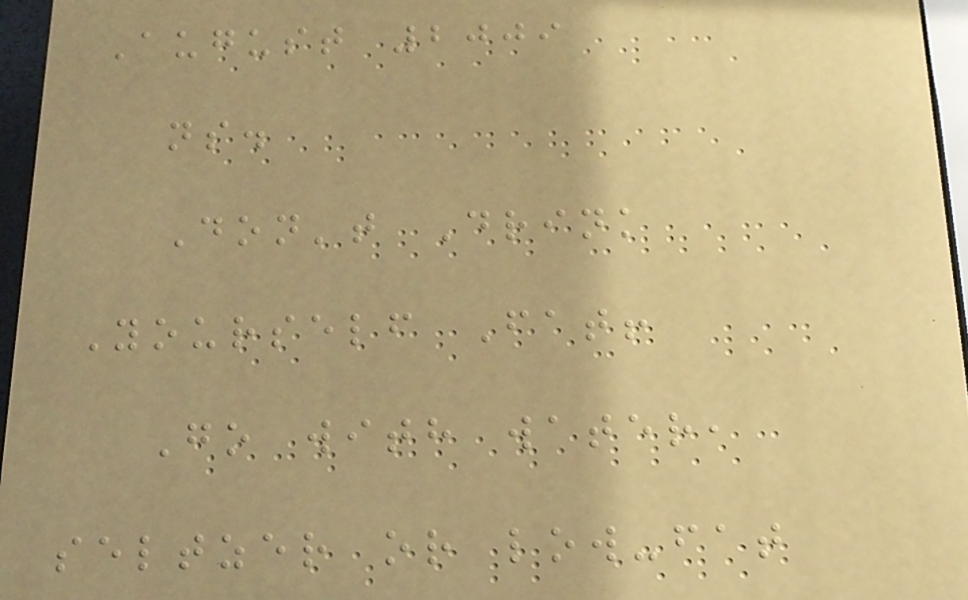August 2009
ns.
Don't Drink
Yourself Fat!
Go with water,
seltzer or low-fat
